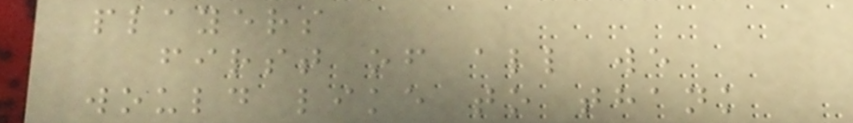players
first of all we
would like to thank
